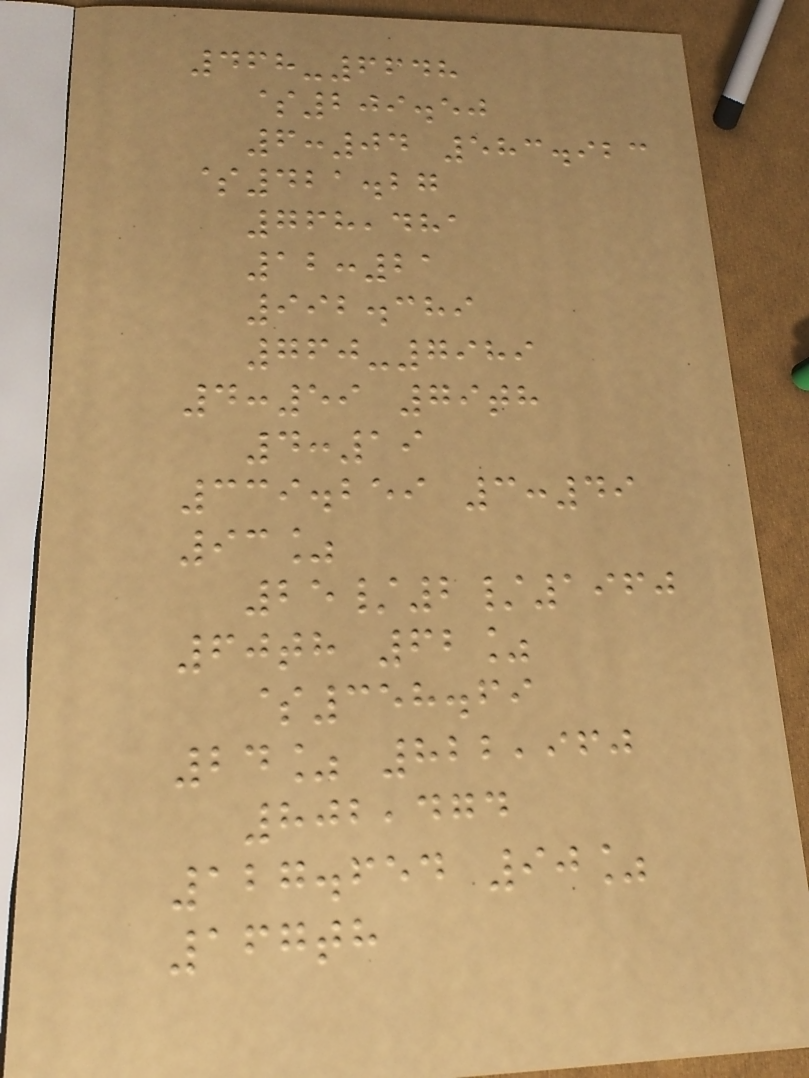468-6648
$209.50
6:04 583.923
$421.27
768,481
12:21
992.389
760-7989
4:59 79th
4:19
339.259 3:49
93%
25/2/1960
60th 62%
$358.69
24% 822,960
802,474
127.654 90%
167th
